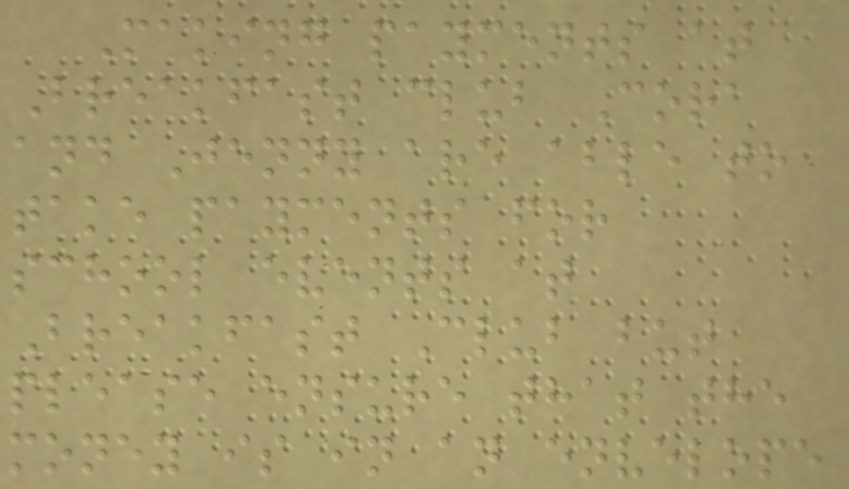Making payments at
Breakfast club Cora
and Jenny are able to
take payments for
school events at
Breakfast Club but
please ensure that the
money is in an envelope
